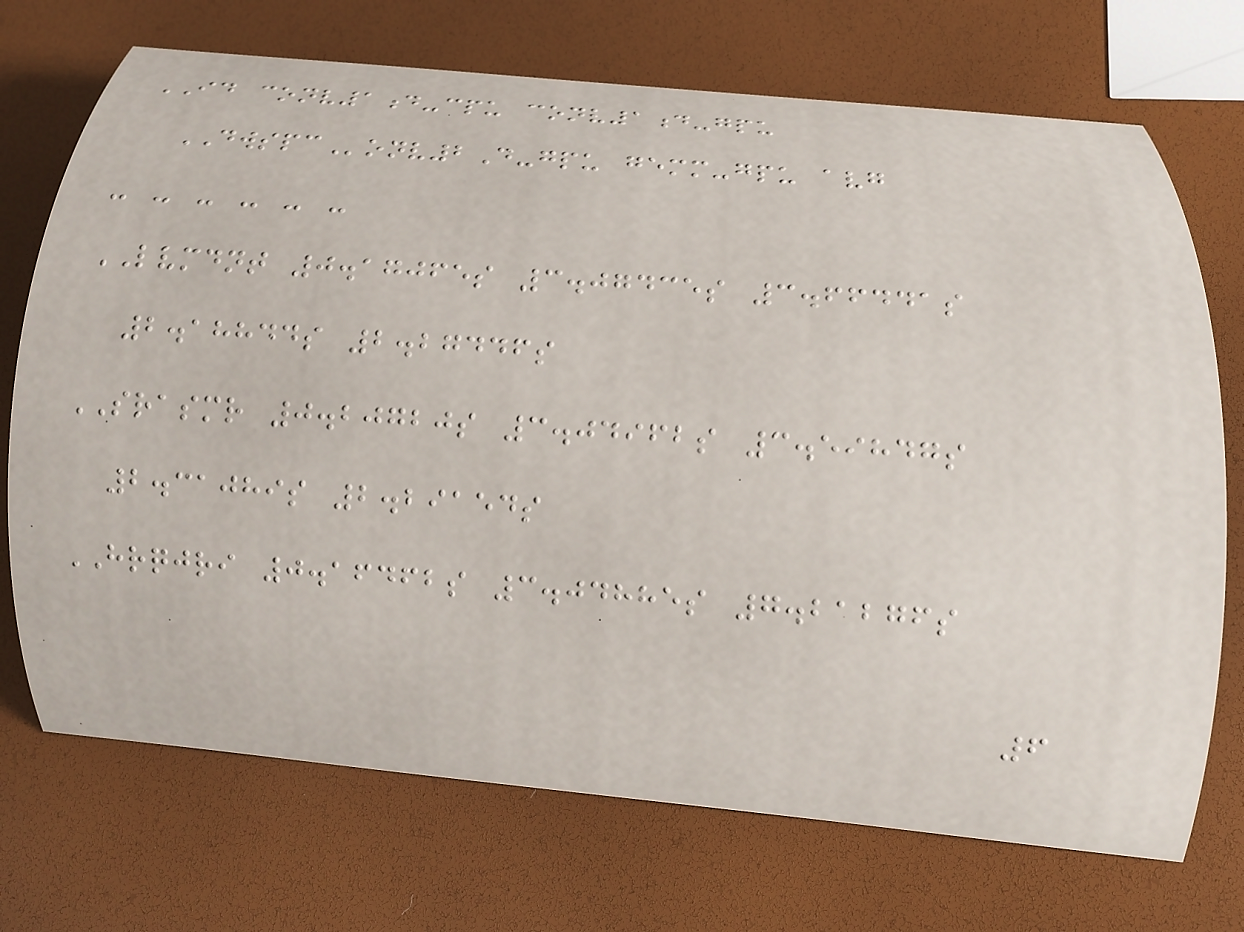ID conv1d-cpu conv1d-gpu
DWSPConv2D-gpu gemm-gpu avg
- - - - - -
LVMDNT 0.17065s 3.07435s 3.66441s
2.18844s 2.27446s
SRASMR 0.20720s 3.04962s 3.59847s
2.31089s 2.29154s
HRQJRI 0.16462s 3.04885s 7.21276s
6
